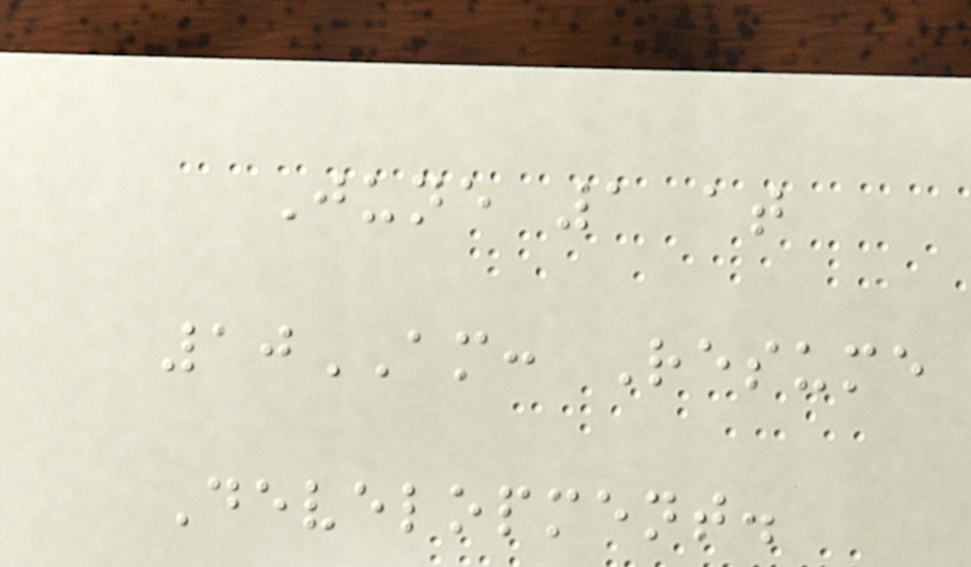June 1 at
10AM: Resume
Development.
